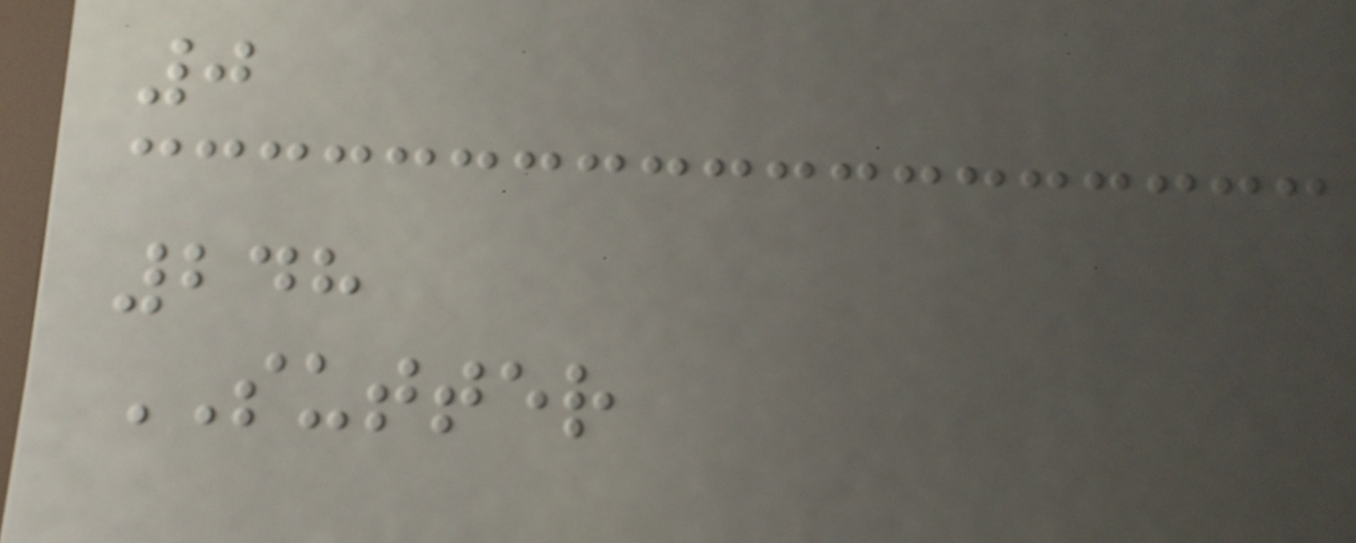0
248
SUTTER
